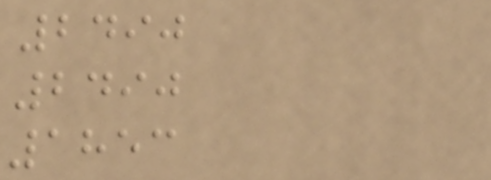2490
2490
1853
